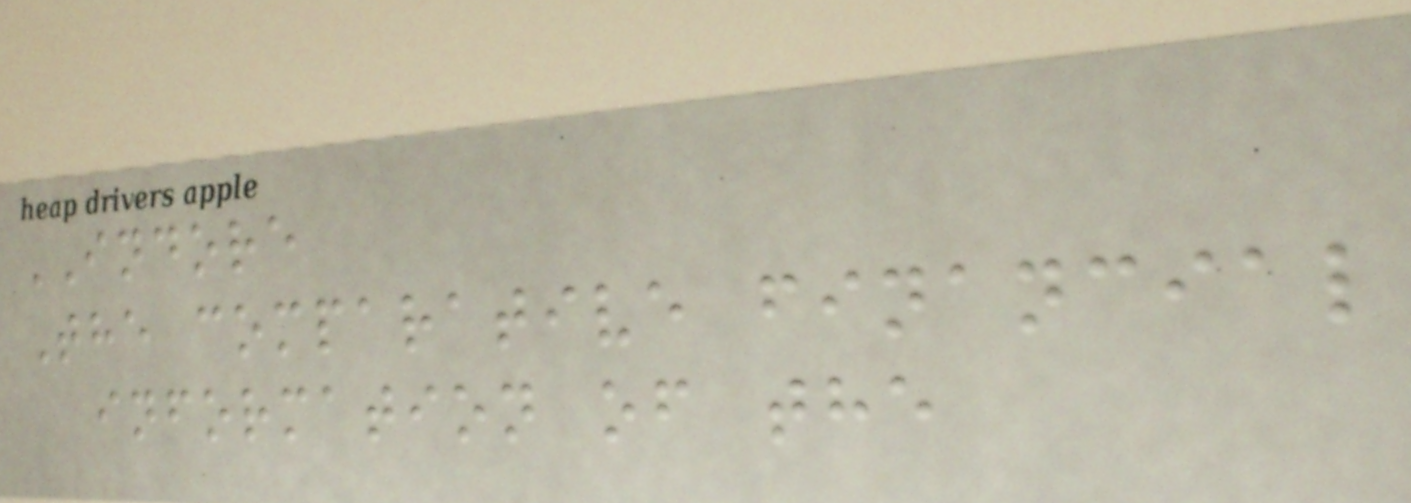INDORE
The comparative financial
information of the
